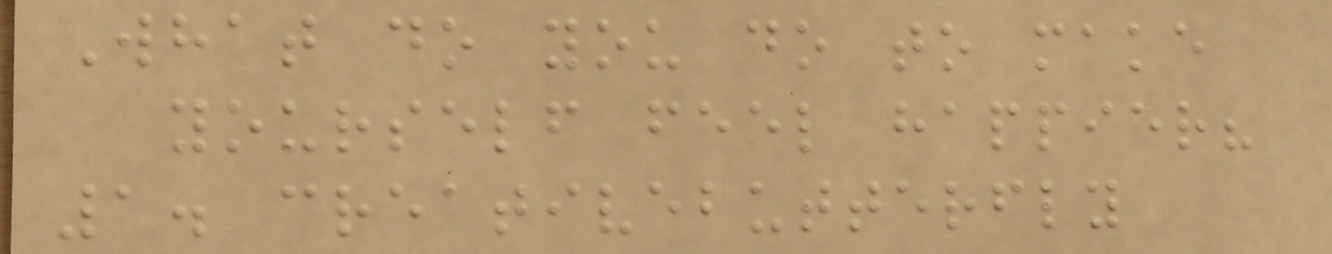What do you do to make
yourself feel happier?
1. creativebutterfly
